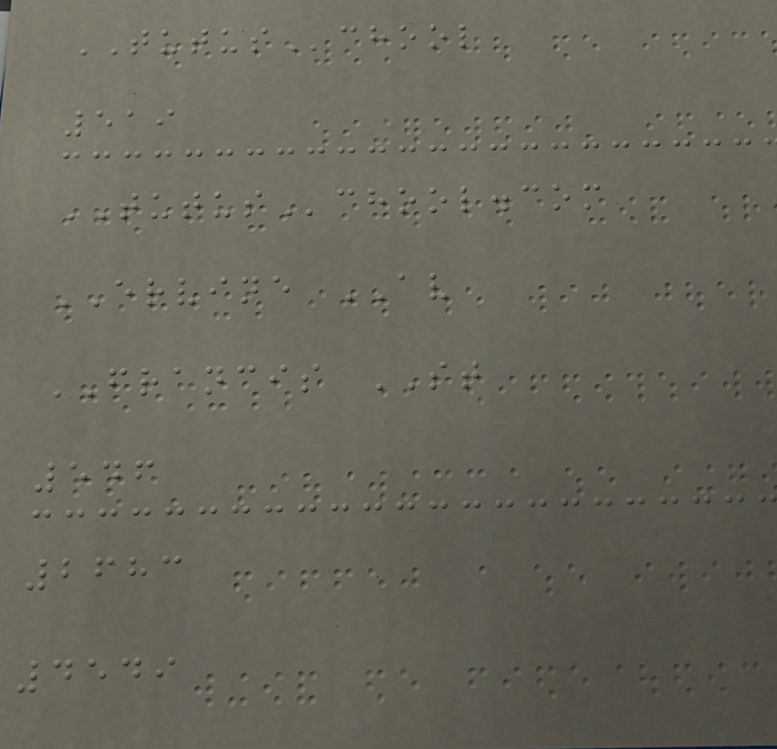TUTUSchool
519
TUTUSchool.com
ERVINE AV
FRANCIS ST
546
2683
4549
